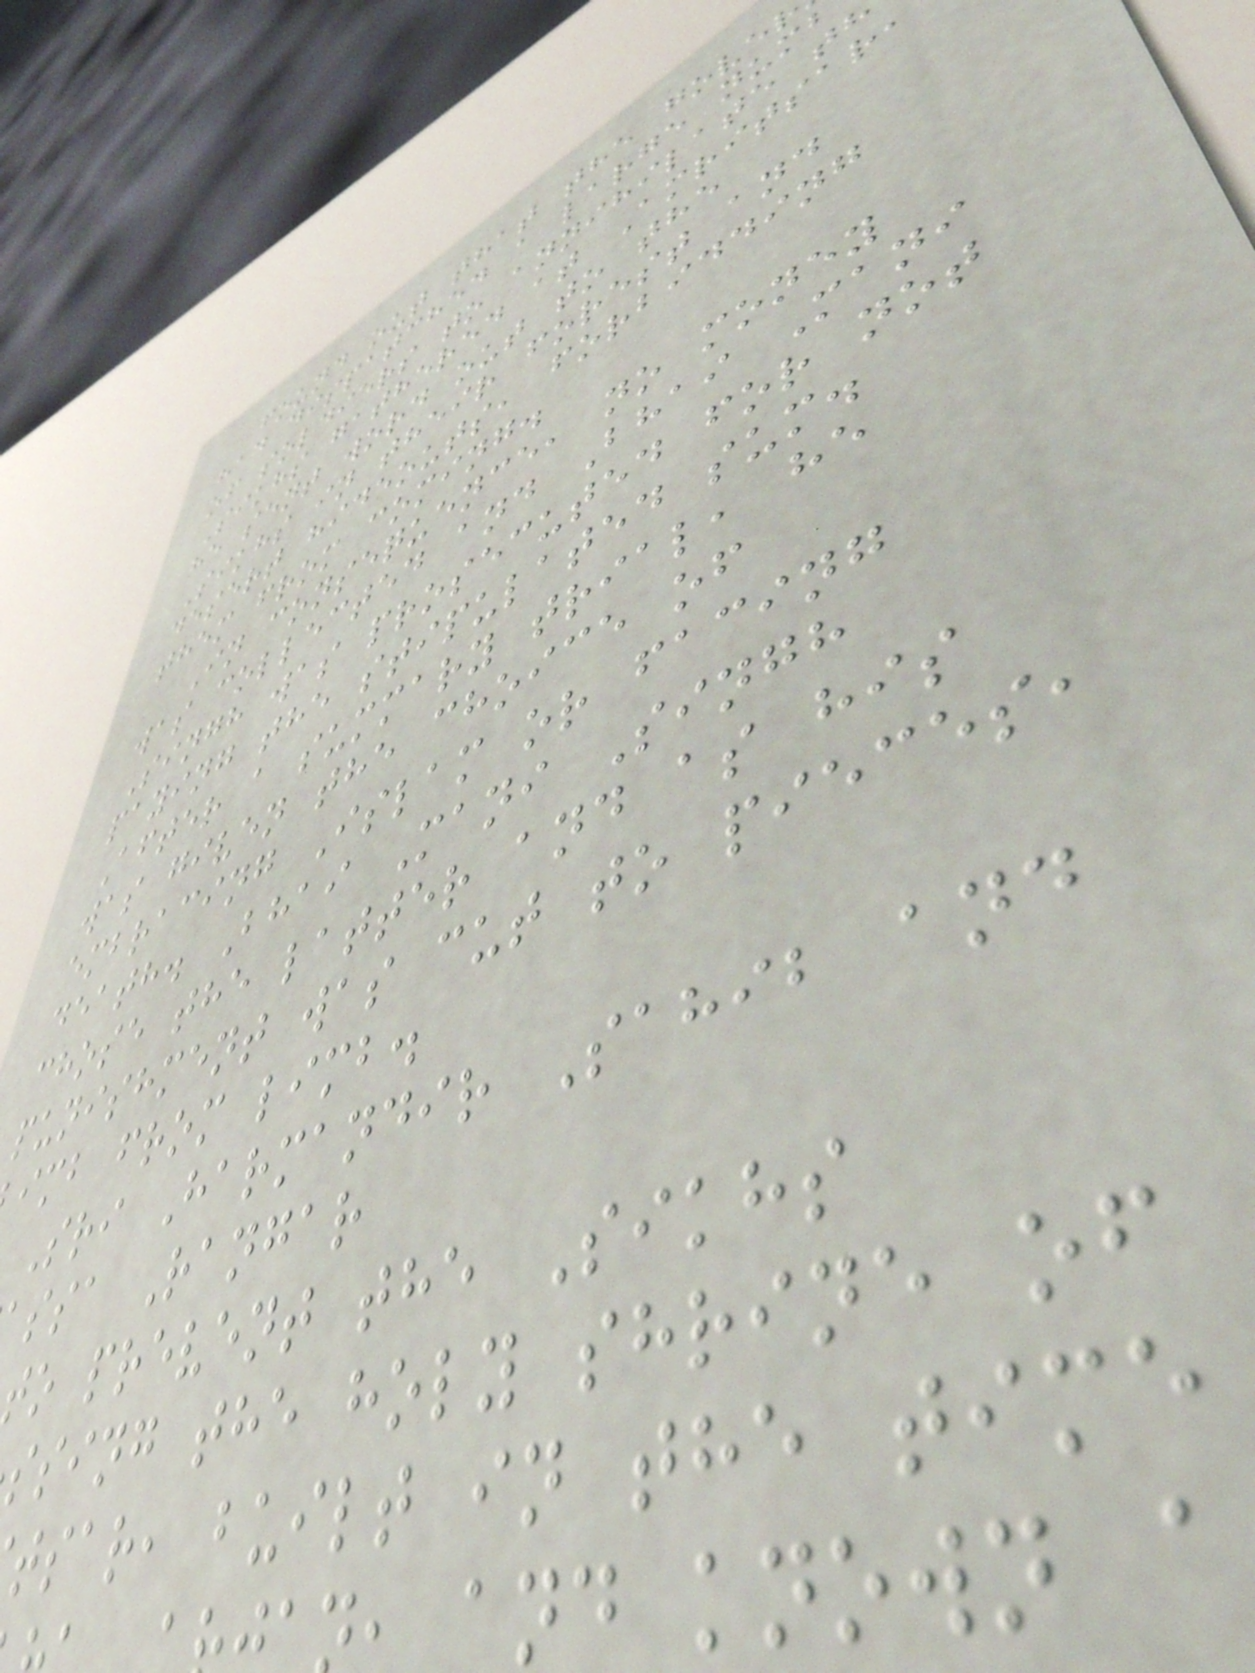found out that the gove
had dispatched a large num
of soldiers to annihilate th
Sikhs gathered at Amritsar,
he sent word out to the
Sikhs in their forest and
desert hideouts, forbidding
them from coming.
In consequence, no money
was collected and Bhai Mani
Singh was prosecuted for not
paying the stipulated sum.
After a summary trial, he
was given the choice of
embracing Islam or facing
death. Bhai Mani Singh
chose the latter and as his
punishment was cut to pieces,
imb from limb.
Sri Harmandir Sahib and
ssa Rangar
to prevent the Sikhs
ssing the holy shrine of
tsar, built in the time
, and known a
